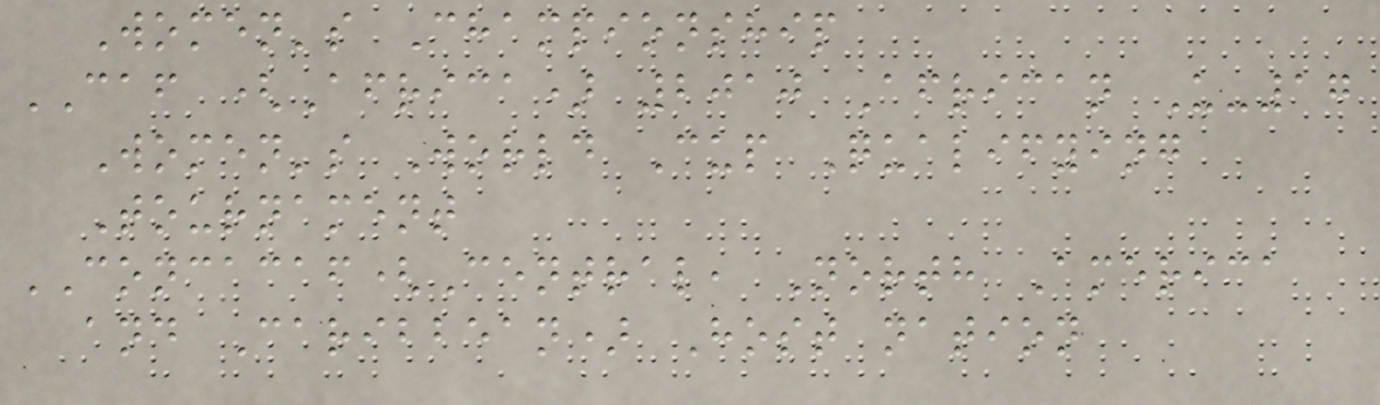Women's Championship
CAF (Africa) 2010 African U-17
Women's World Cup Qualifying
Tournament
CONCACAF(Central, North America
and Caribbean) Host nation
